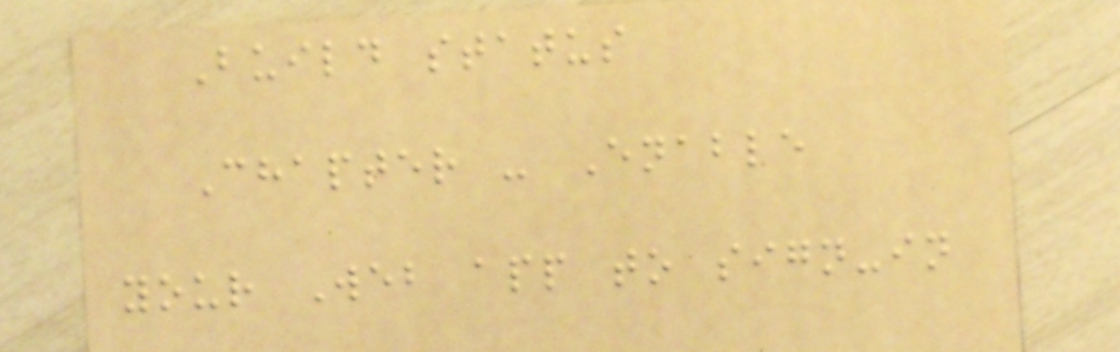Build status
Chapter - Enable
your Web app to sign-in
